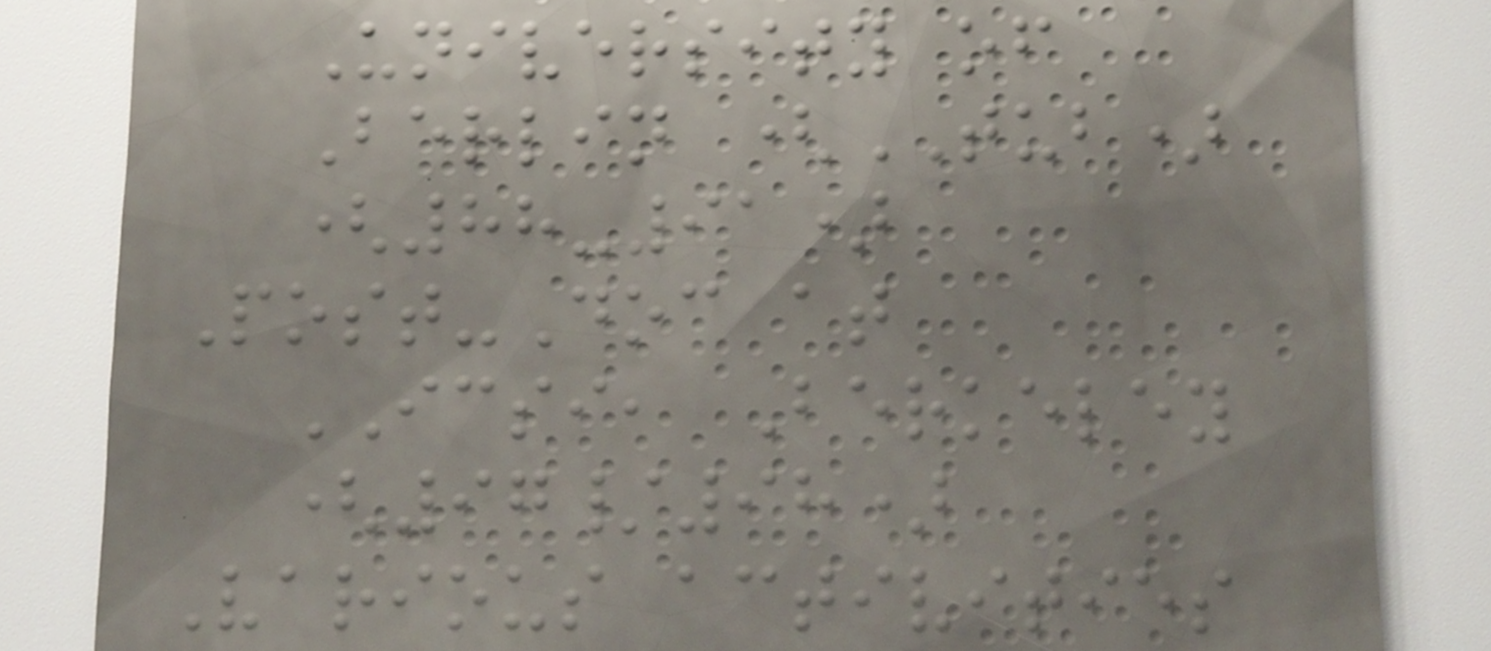University of
Berlin (TUB)
(88-91)
Post-Doc at
ICSI, Berkeley
(97/98)
Various activities
